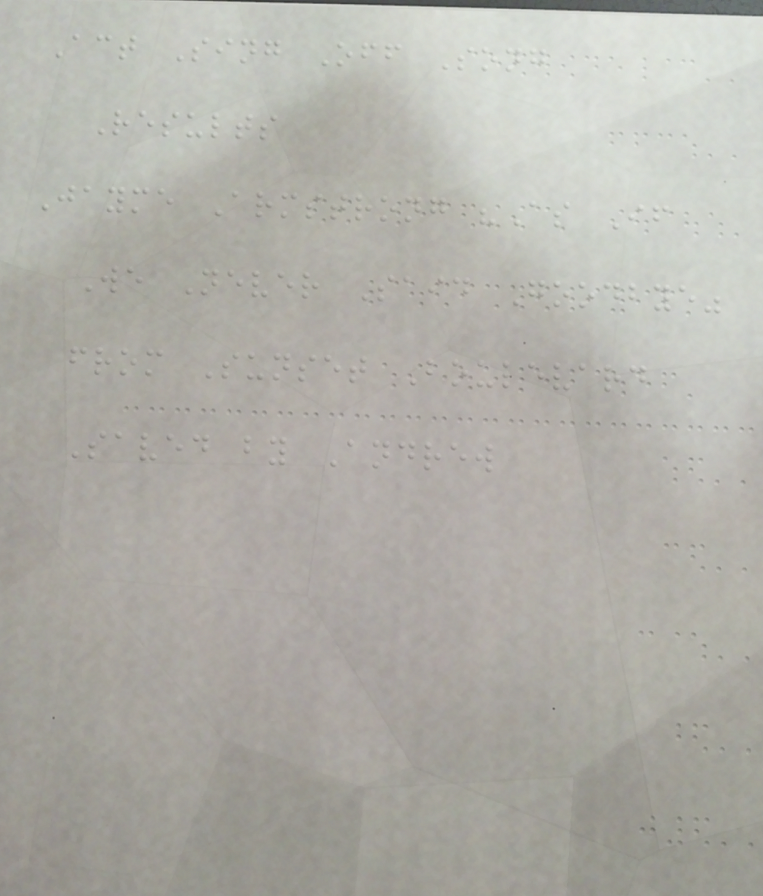Act Sing Off Song
Results
Jayme Armstrong "As If
We Never Said Goodbye"
from Sunset Boulevard
Saved by Andrew
